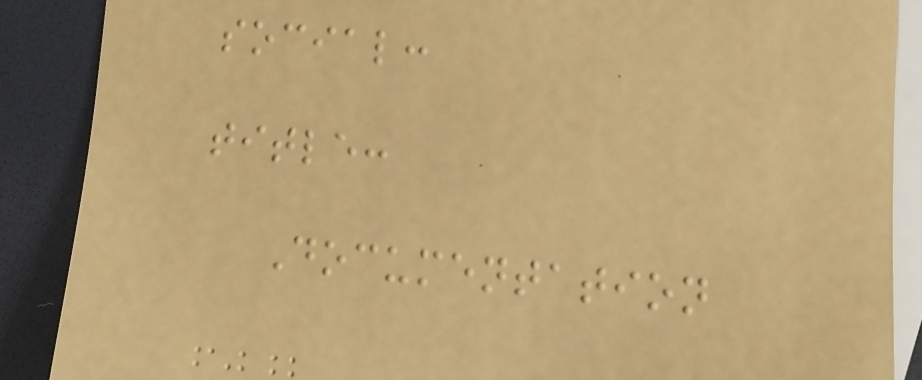social:
title:
Documentation
